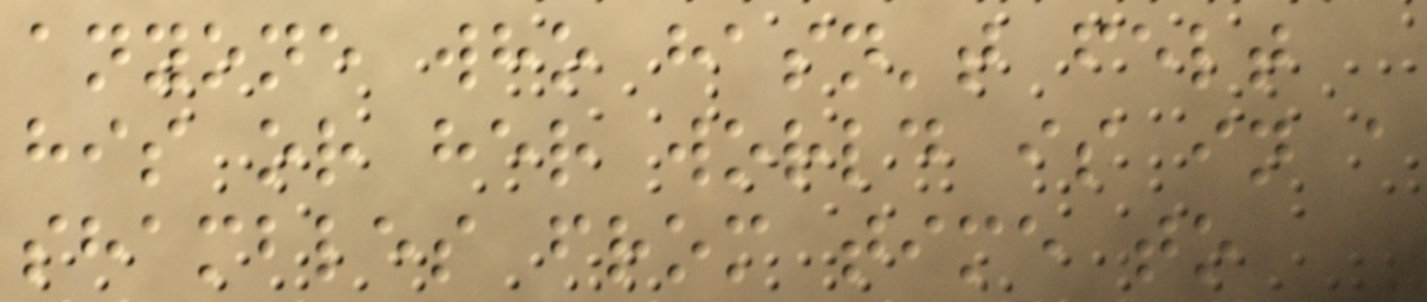anyone who hasn't felt
his or her world is in a
shambles from time to
